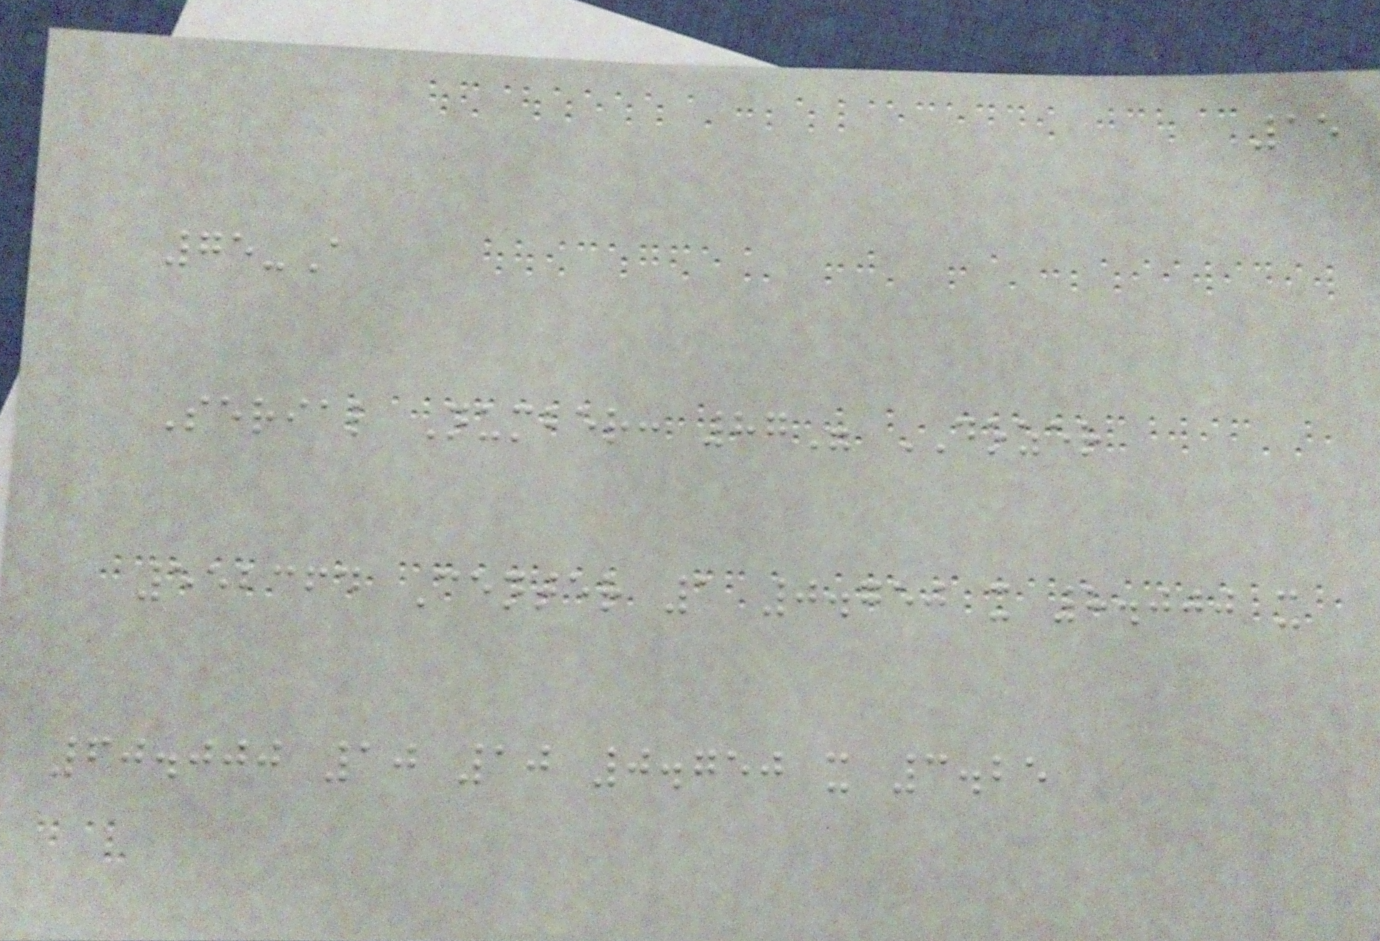15
75-A
Serial Number: 87" DOZER
552364 Center 1 0.750 x 8.000 x
60.000 10 10 0.750 x 3.25
